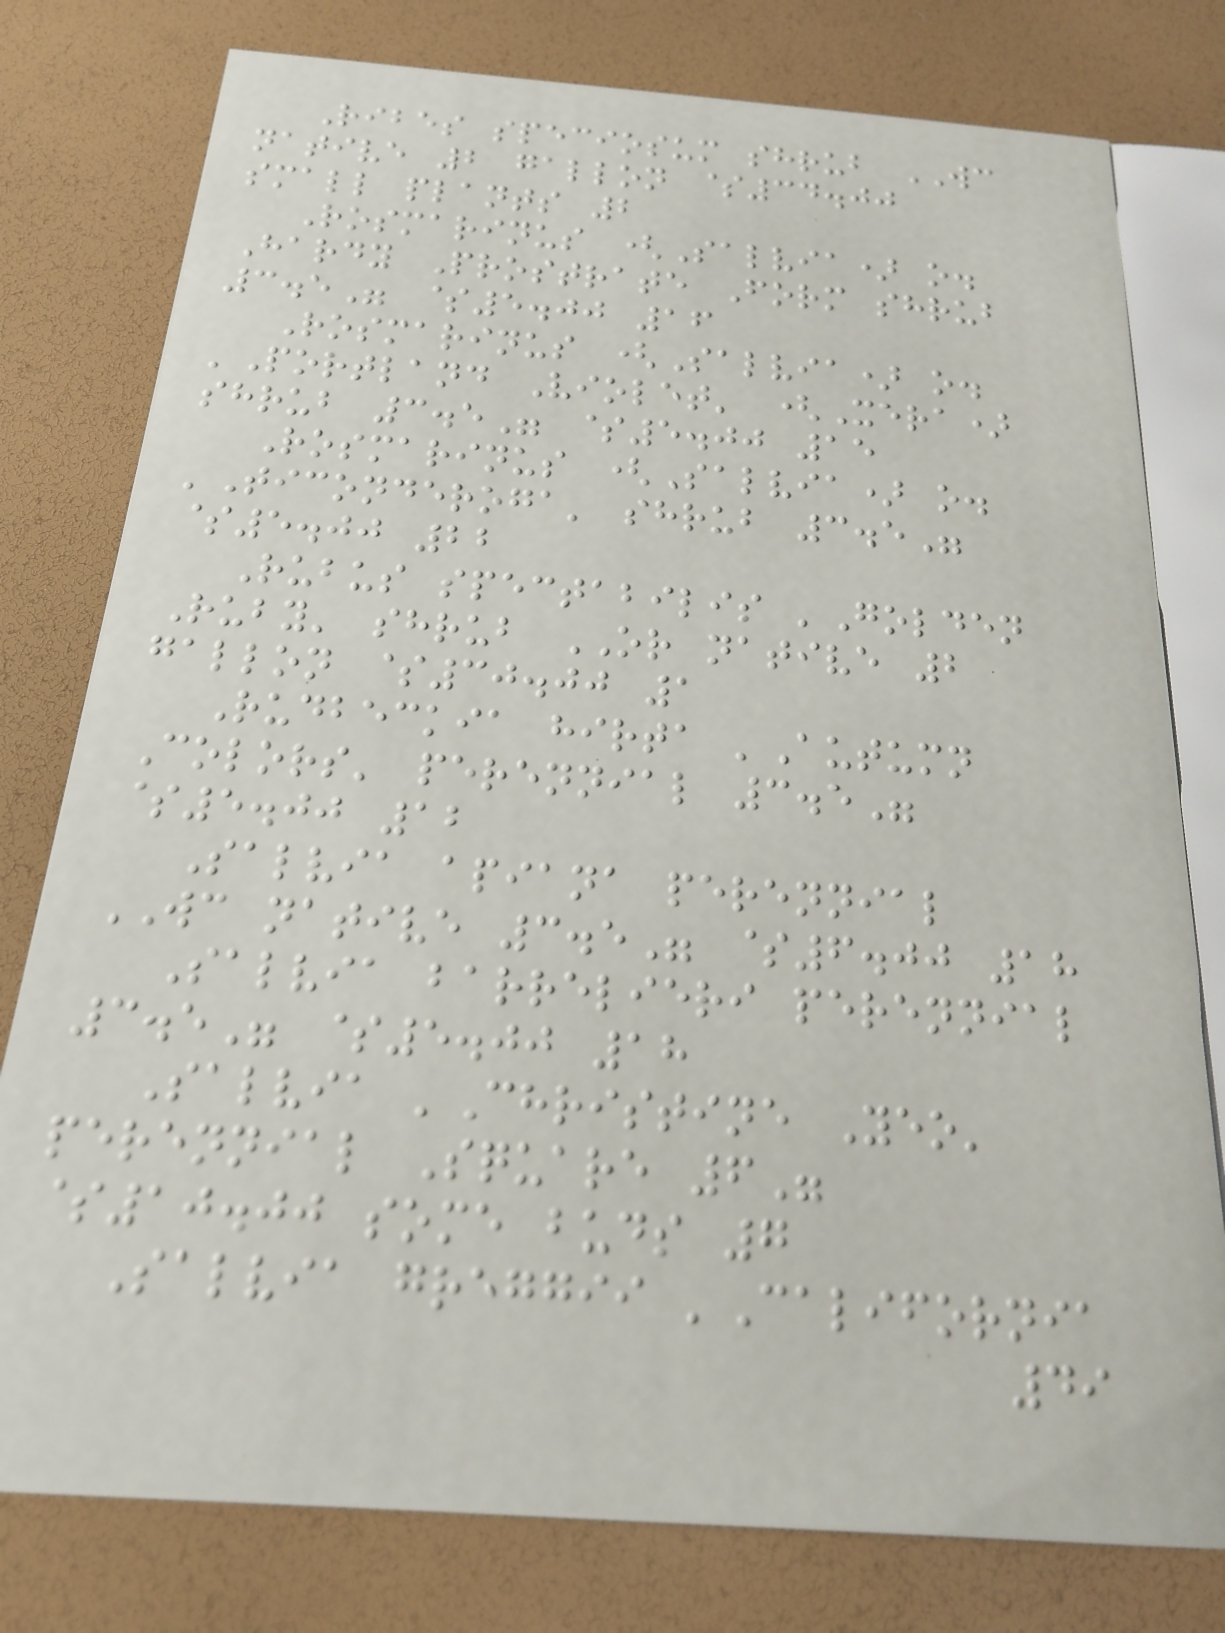Ribes speciosum shrub WC
native 2 gallon $34.00
small plants 2
Rosmarinus (Salvia) o.
Hardy Prostrate Form shrub
3.5" $5.00 16
Rosmarinus (Salvia) o.
'Portland Violet' (Xera)
shrub 3.5" $5.00 15
Rosmarinus (Salvia) o.
'Ticonderoga' shrub 3.5"
$5.00 22
Rubus spectabilis 'Golden
Ruby' shrub OR native 2
gallon $30.00 1
Rudbeckia hirta 'Autumn
Colors' perennial 3.5"
$5.00 12
Salvia apiana perennial
WC native 3.5" $6.00 18
Salvia barrelieri perennial
3.5" $5.00 18
Salvia 'Christine Yeo'
perennial Square 6"
$10.00 some buds 7
Salvia greggii 'California
49
